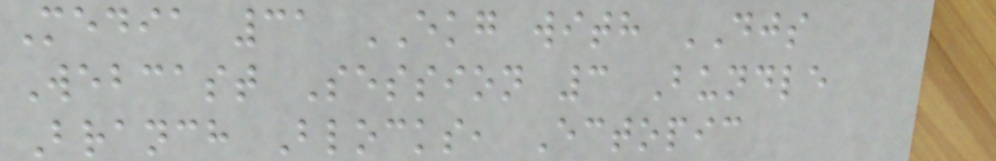Media 31 EKG with DJS
Webcast Session 3 Bundle
Branch Blocks, Ectopic
